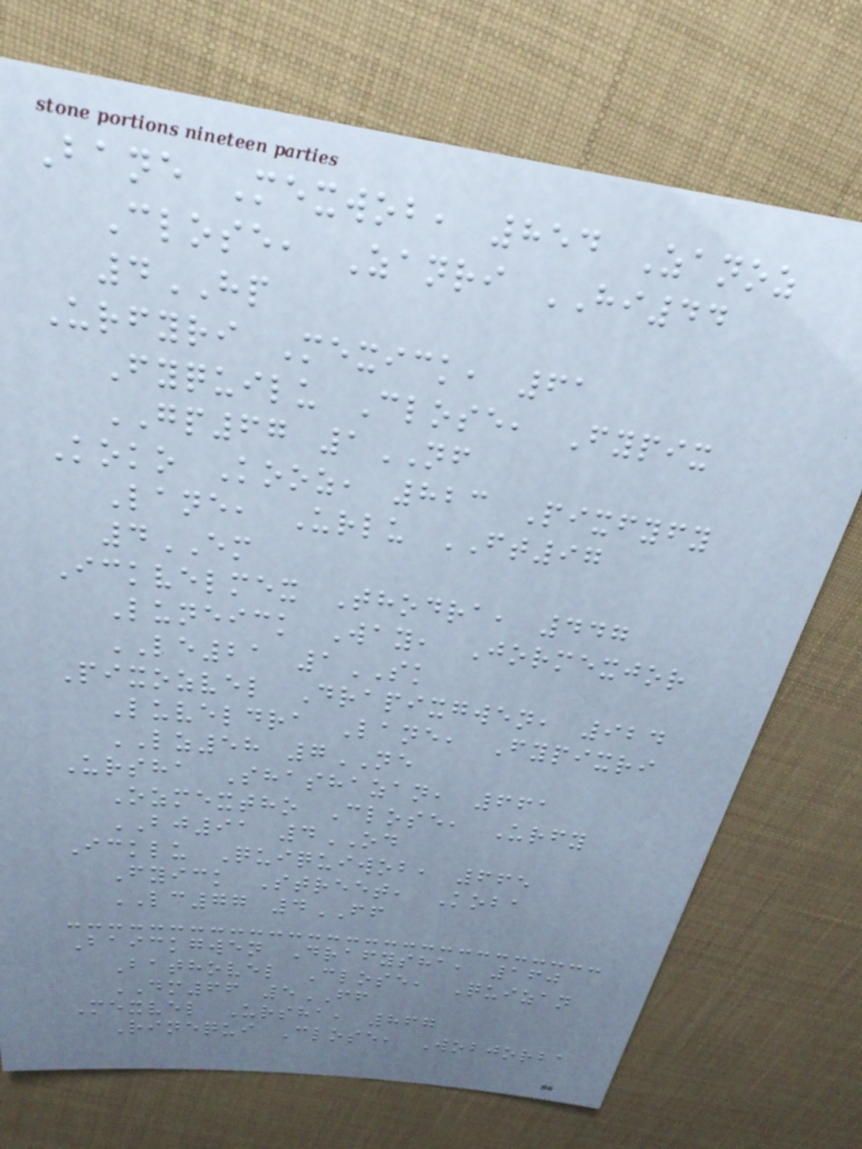Bane Mexwob, 854 Zanoz
Close, Zanri HI44
4HP
Urfyri Mexick, 61
Fyquilu Close, Fypix
GP67 1NF
Koko Kooz, 823 Pixfyfy
Lane, Urlu FT97
4EM
Ickvelmex Thodra, 447
Luneick Way, Jormexjor
LE21 1SK
Pixozvel Drapixgwen, 924
Luveldra Lane, Fypixri
LZ58 7NE
Ursha Shashazan, 661
Ozmextho Close, Urfy
BJ91 4OD
Icklu Quiquiwob, 665
Fyick Street, Koba
LC77 4FF
Baickgwen Drafysha, 160
Bathovel Close, Quizan
DM66 5FF
Mexvel Ursha, 867
Rinequi Close, Wobjorba
